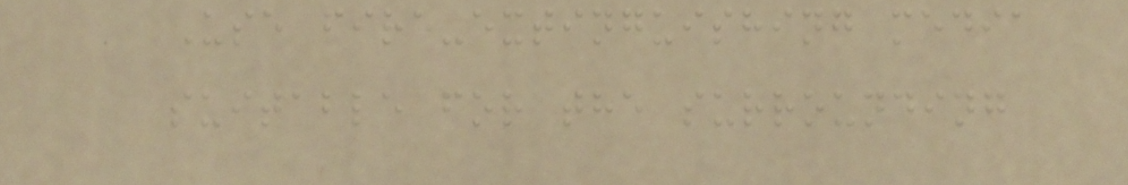Use fire-extinguishing media
suitable for the surrounding
